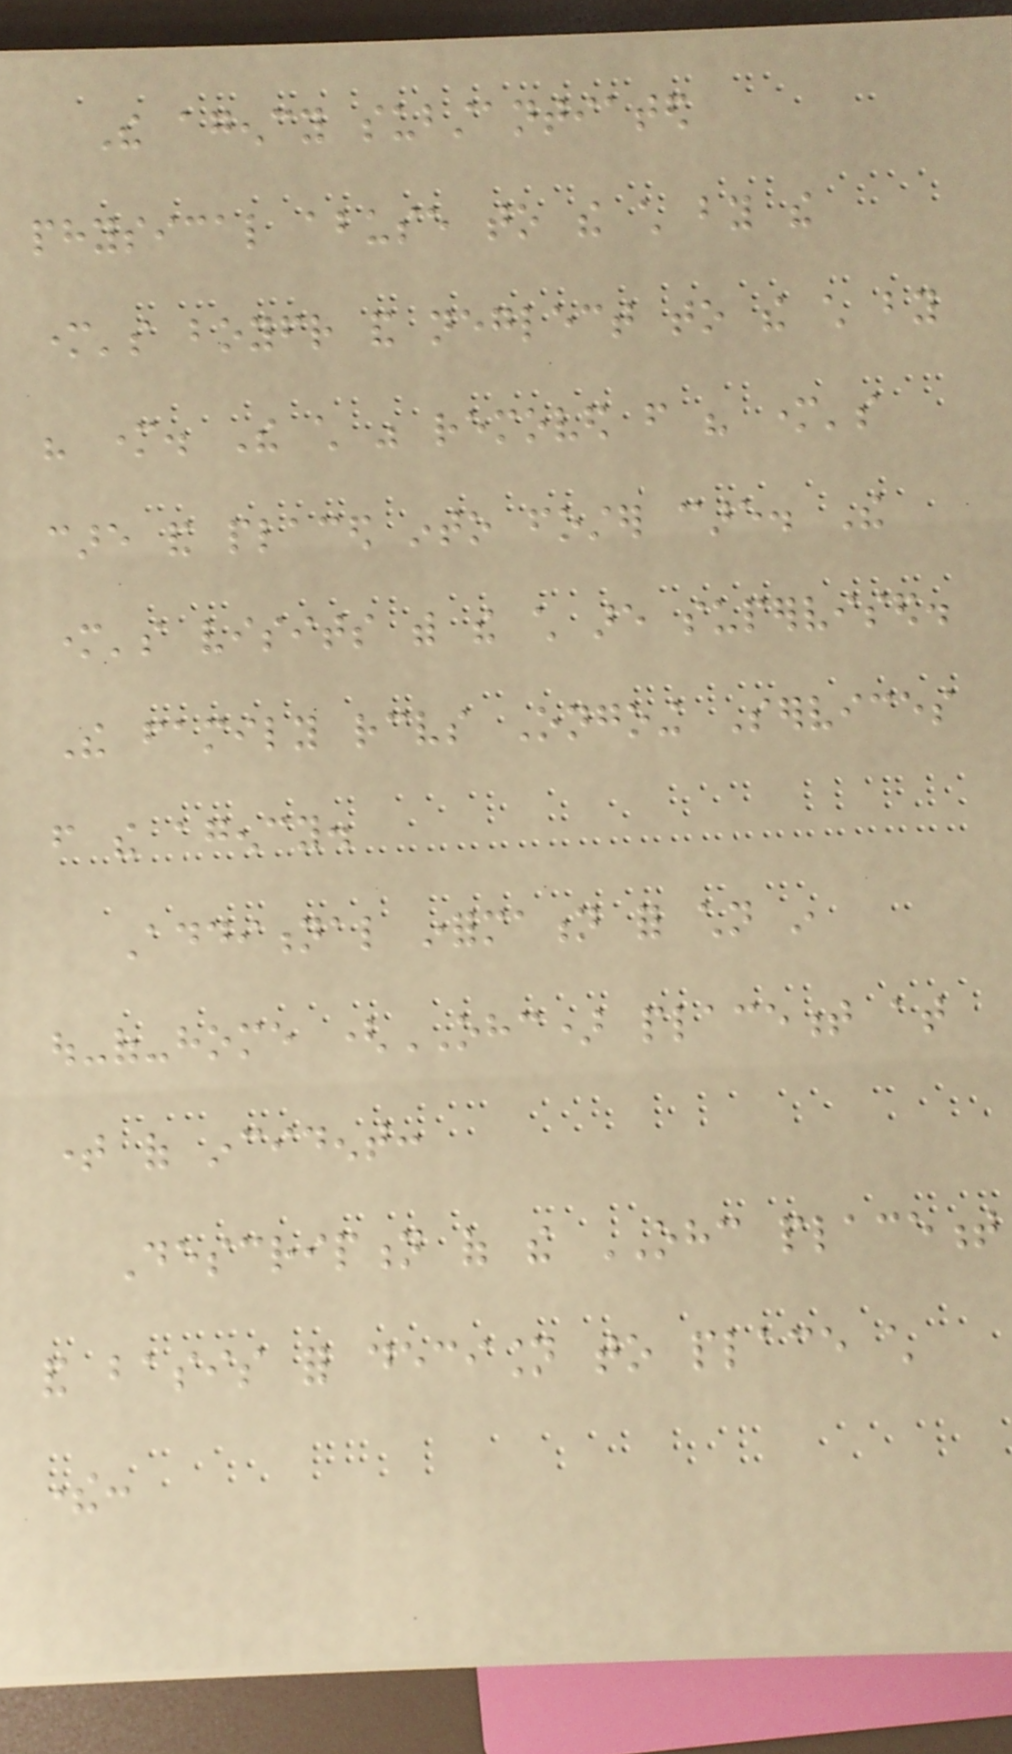The agency substantiated
physical abuse to the child by the
mother's boyfriend and neglect to the child by
his mother. The child was removed from his mother's
care and placed into foster care. The
mother's visits with the child are supervised.
The family receives Ongoing Services
from the agency.
Additional information for children in
out-of-home (OHC) placement at
time of incident:
Description of the OHC placement
and basis for decision to place child
there:
